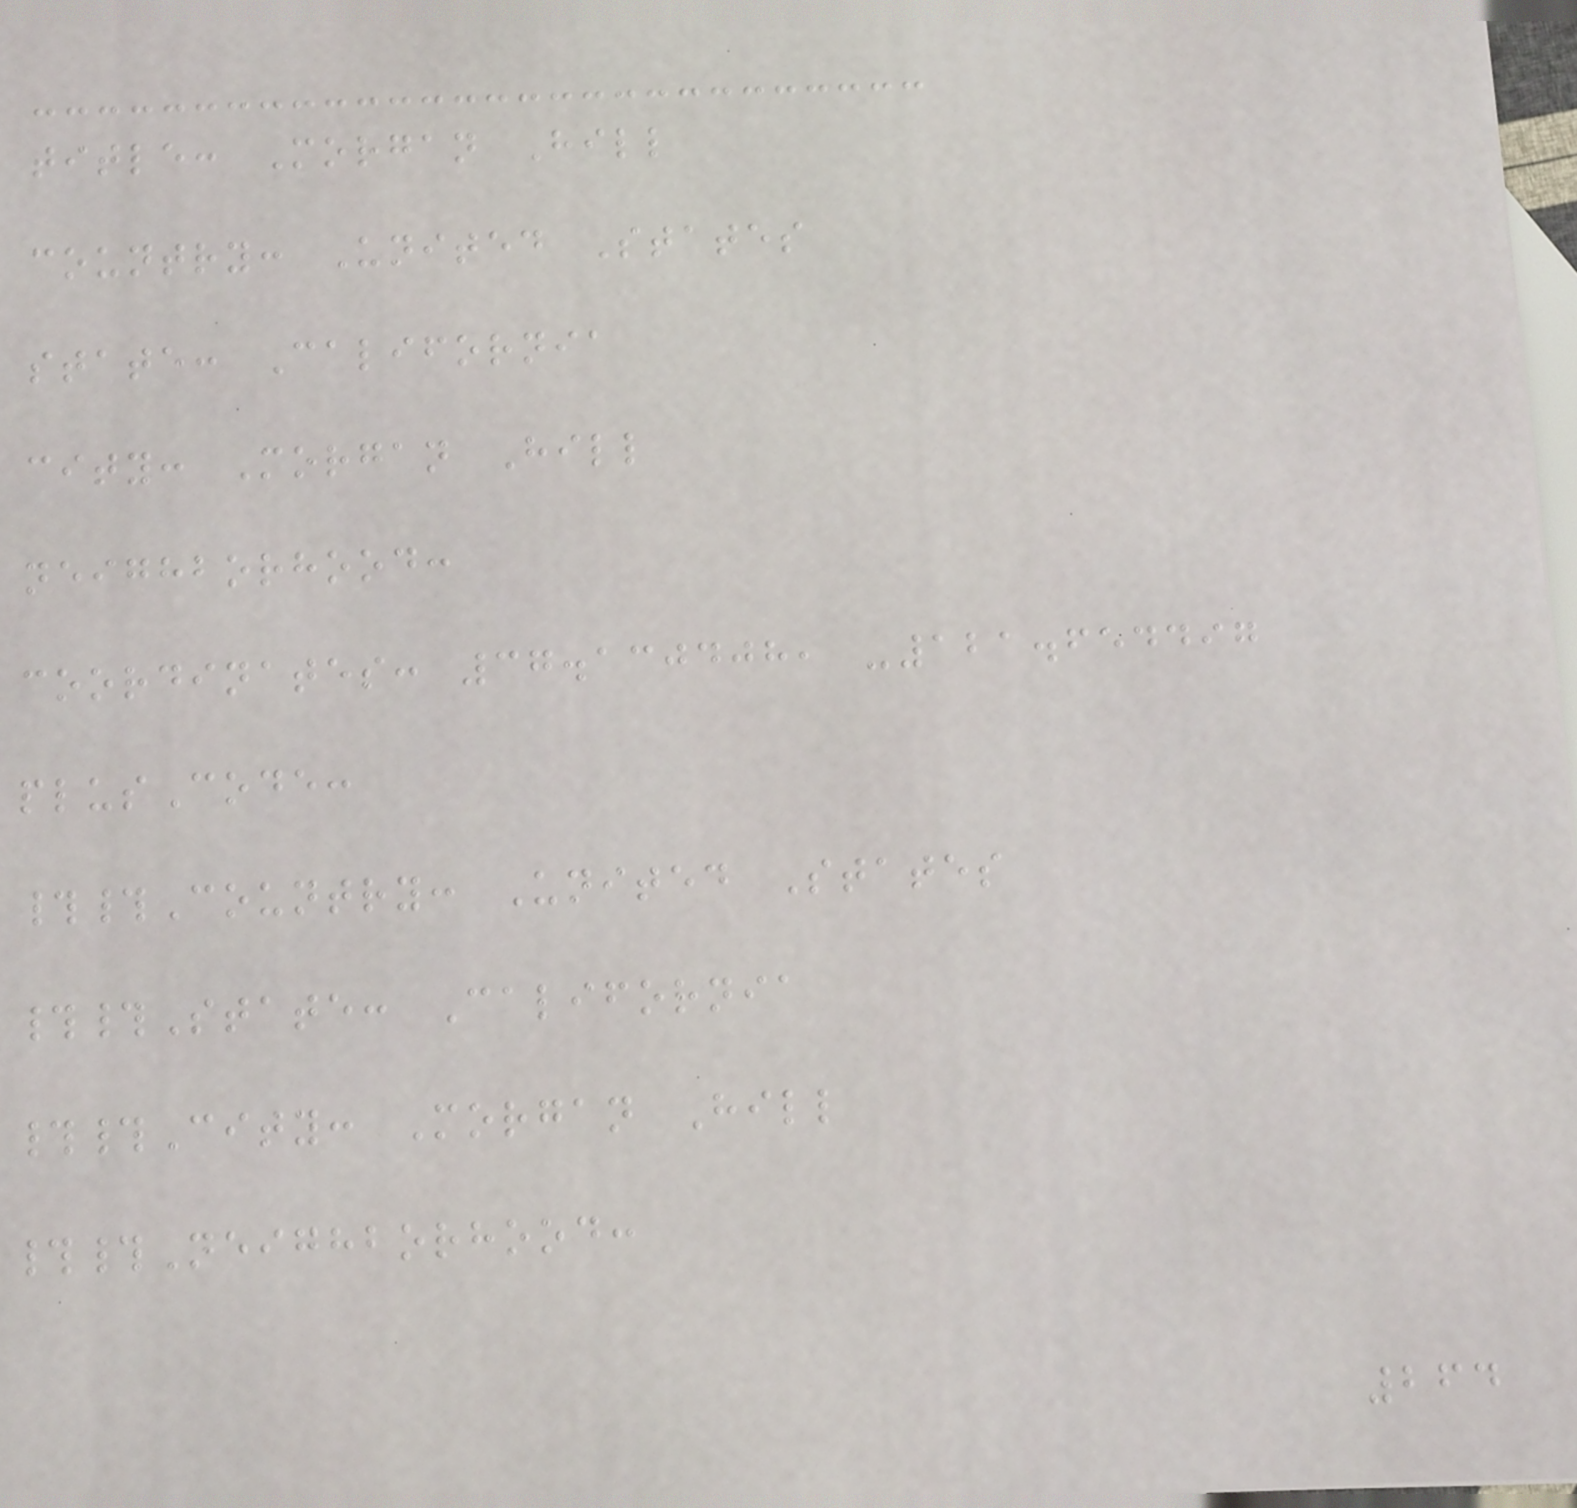title: Morgan Hill
country: United States
state: California
city: Morgan Hill
neighborhood:
coordinates: 37.130408, -121.654497
plusCode:
##Country: United States
##State: California
##City: Morgan Hill
##Neighborhood:
264
